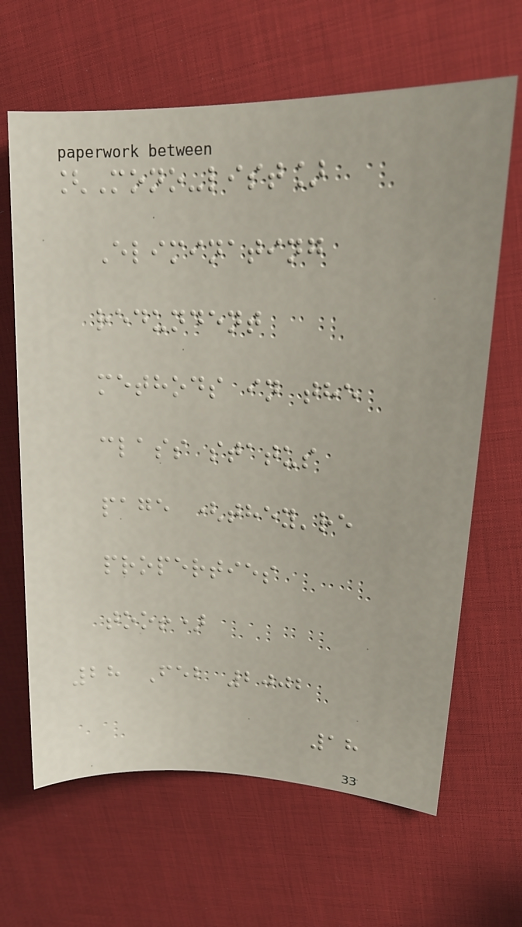[Mono-list]
Eliminating
redundent
methods in the
class status
page (they're
properties
too!)
28 Feb 2002
18
